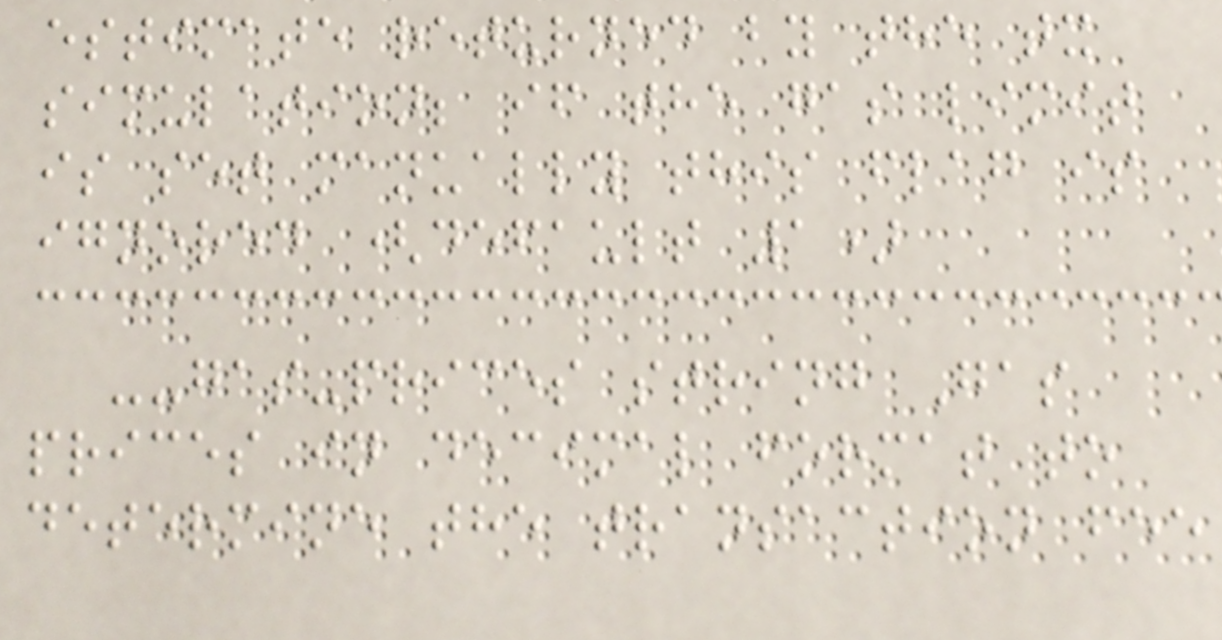estimate returned by the tx
simulation; if the gas limit
is set manually this flag is
ignored (default 1)
--gas-prices string Gas
prices in decimal format to
determine the transaction fee
